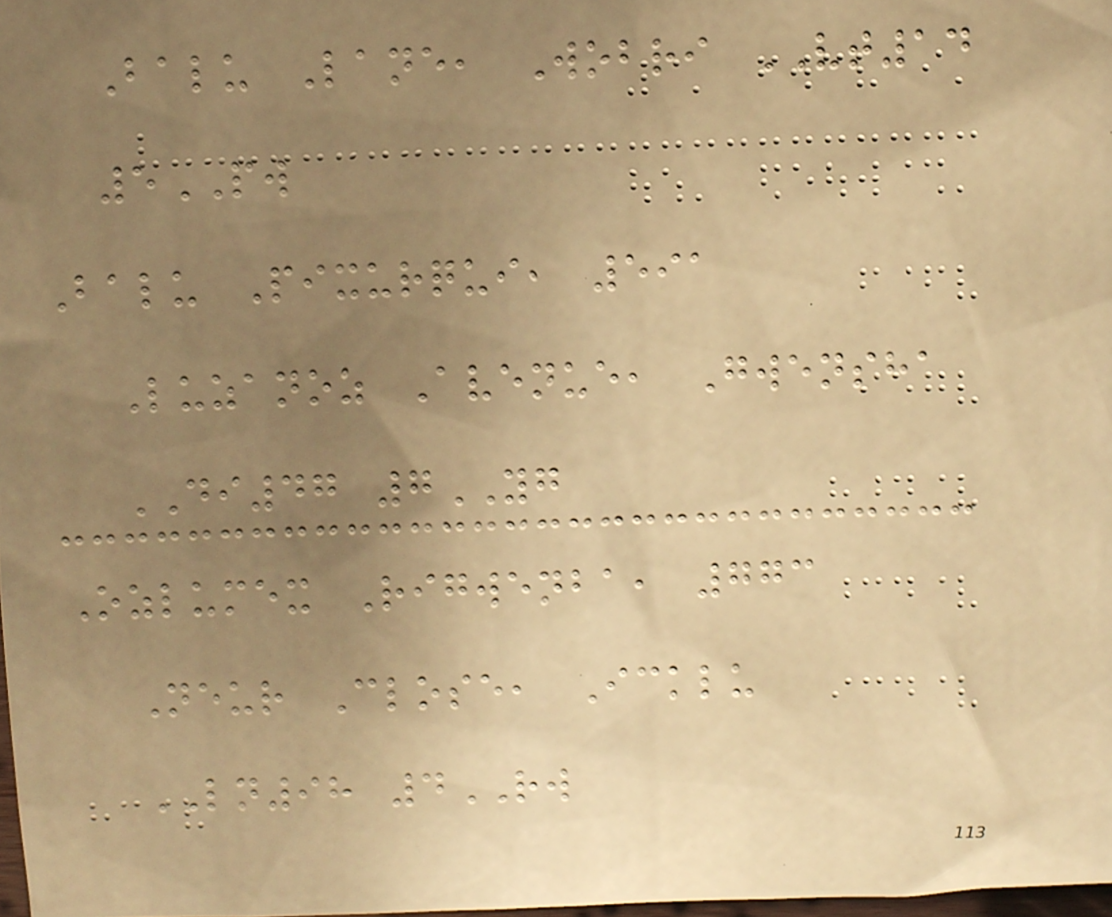Balu Lane, Wobri VT14
5PW
Balu Pixurqui, 591
Luzanoz Avenue, Gwensha
DI47 7YG
Ozlumex Rigwenba, 773
Neur Close, Icklu
LN98 4RW
